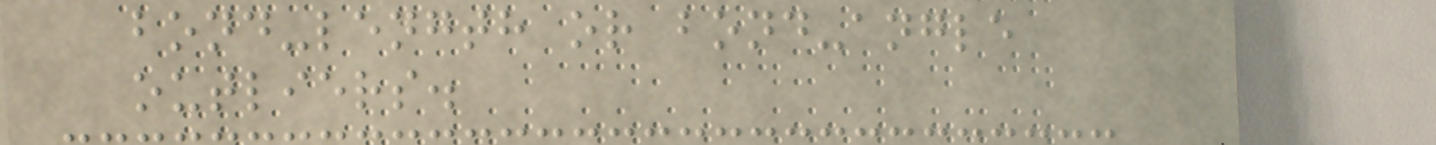bond-length or bond-angle
outliers.
